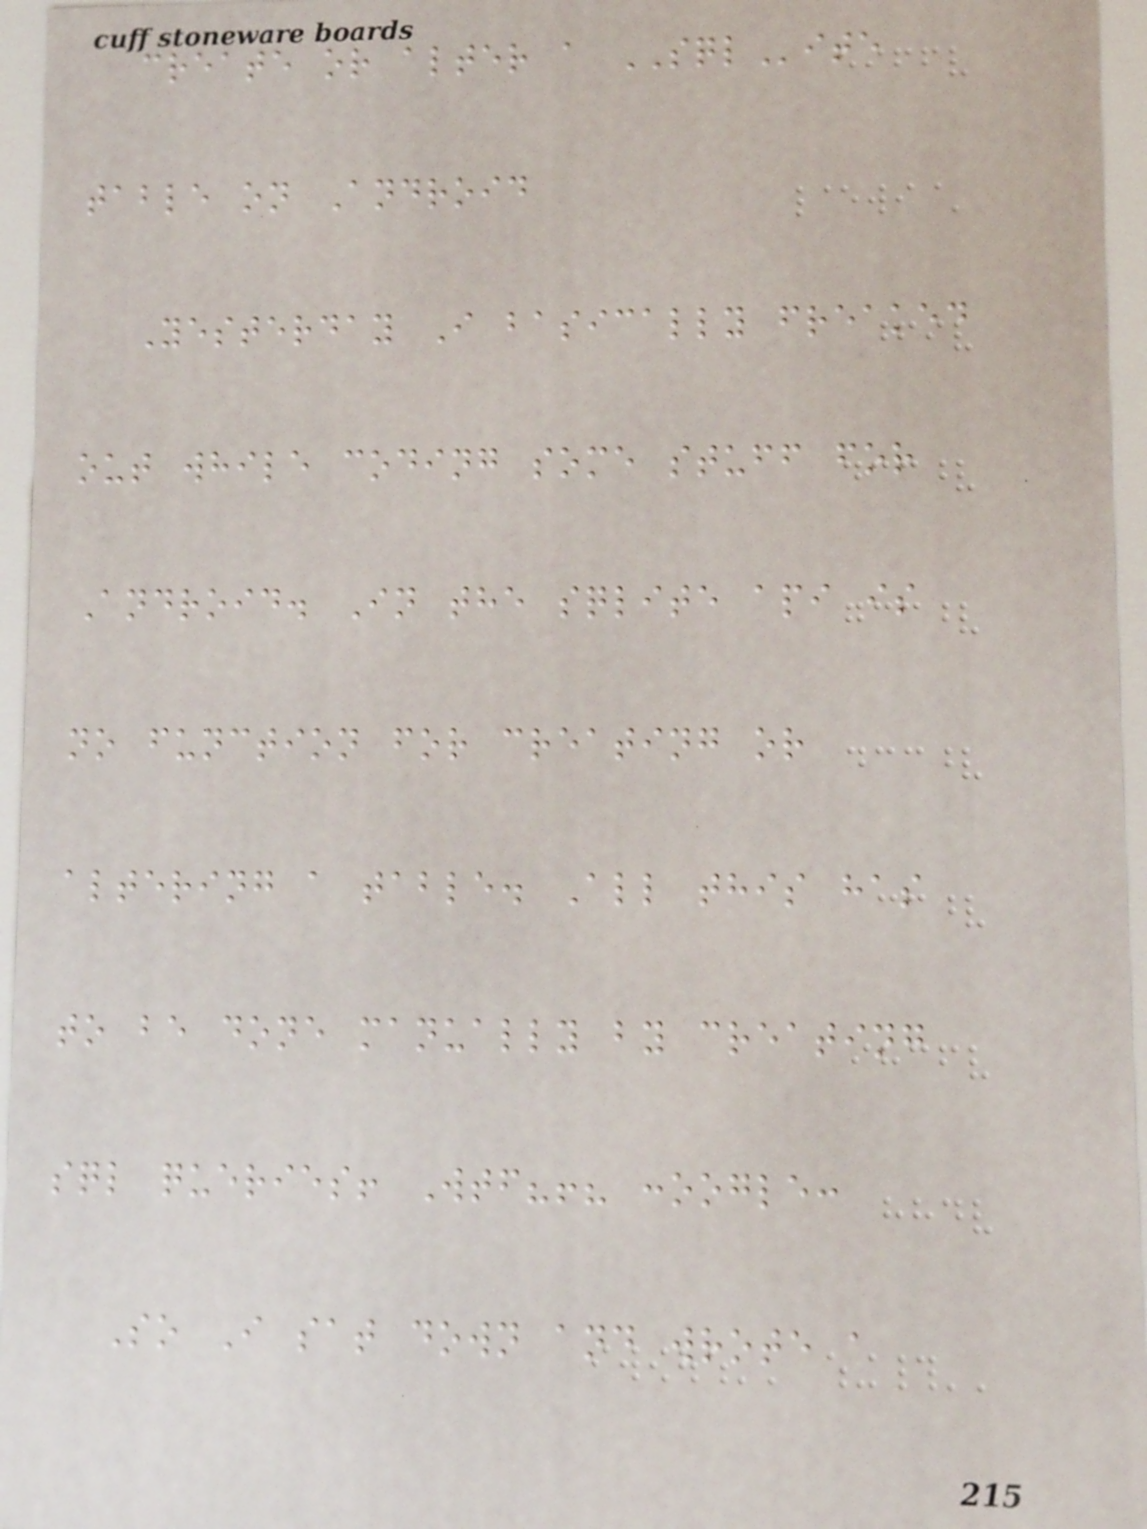create or alter a SQLite
table on Android
Yesterday I basically freaked
out while coding some stuff for
Android. In the sqlite api is
no function for creating or
altering a table. All this has
to be done manually by creating
sql queries! Wtf?!? :oogle:
So I sat down and wrote a
